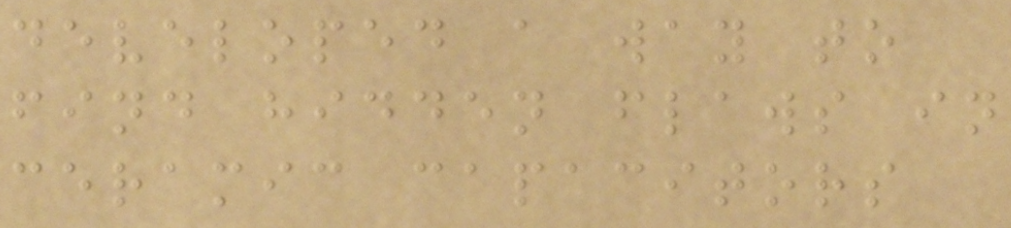developed a way to
find hidden flaws in
ceramic capacitors
